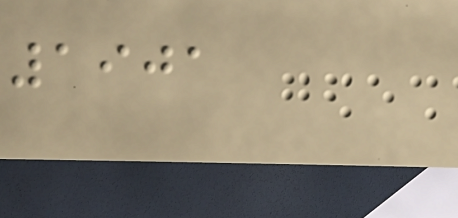1901
